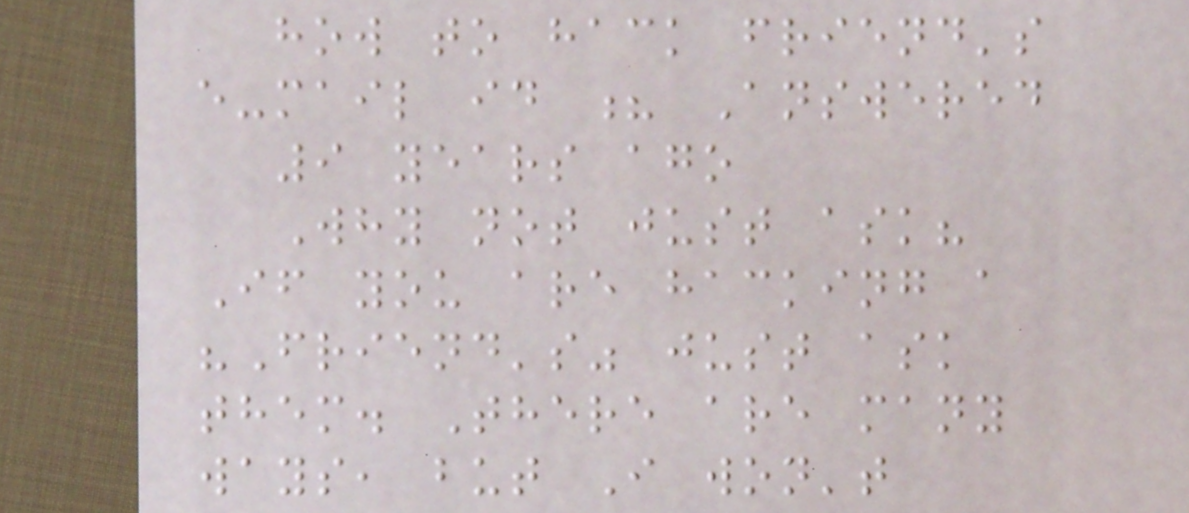how to hack friend's
e-mail id ? Answered
9 years ago
Why not just ask?
If you are hacking a
"Friend's" just ask
them. There are many
ways, but I won't
